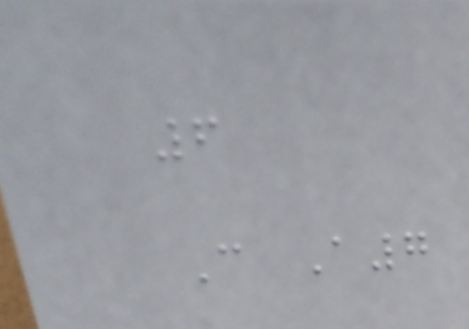6
C A7
